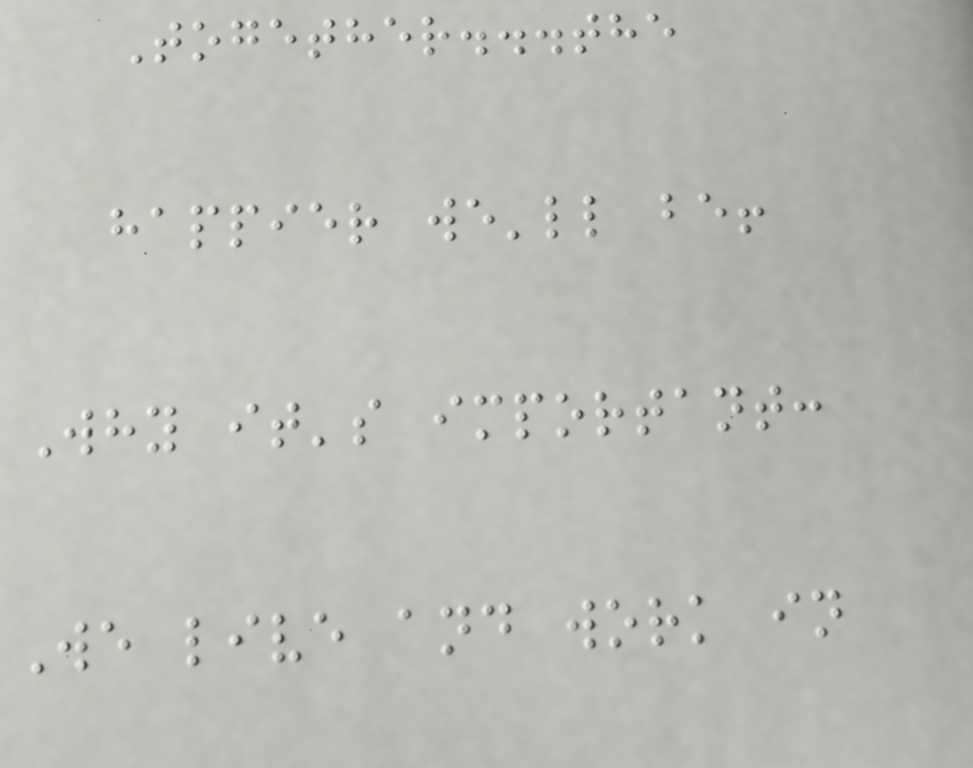Together...the
happier we'll be!
Why it's important:
We live and work in
